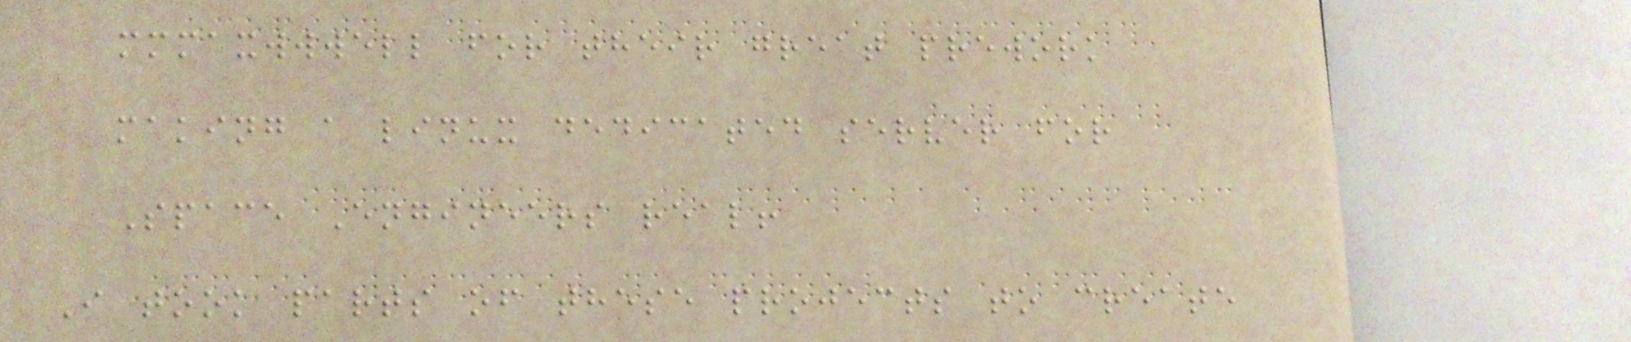mmmaxwwwell for their great prework
making a linux dedicated server for
Space Engineers real!
I took parts of these projects to create
